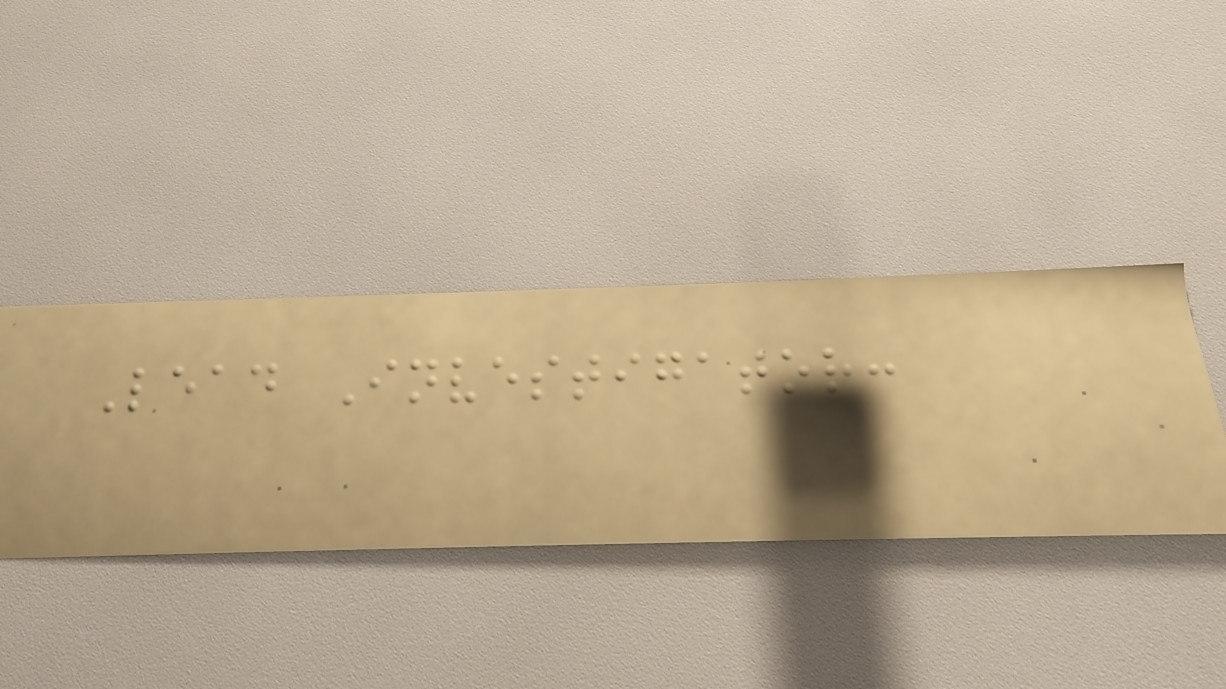Lead Investigator:
